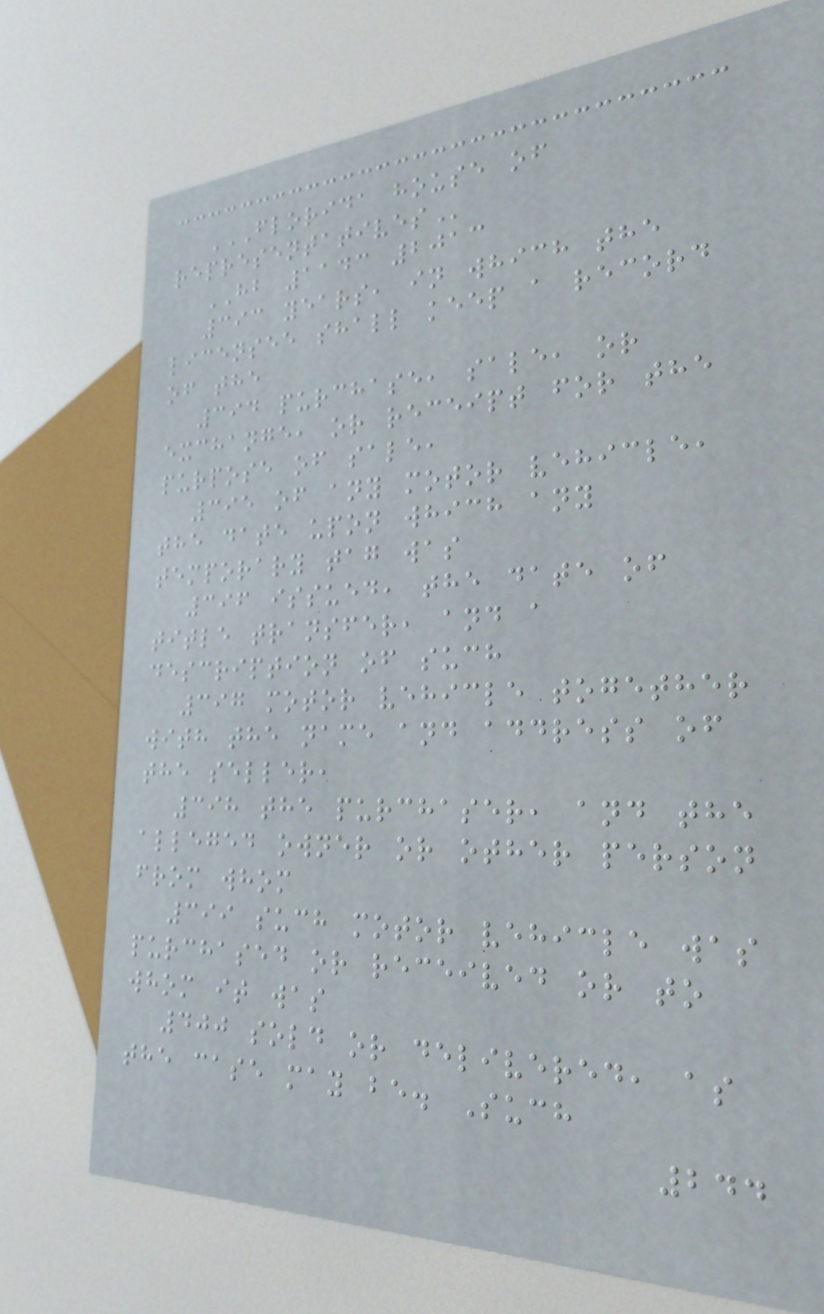FLORIDA HOUSE OF
REPRESENTATIVES
HB 1143 2013
393 years, in which the
licensee shall keep a record
of the
394 purchase, sale, or
exchange, or receipt for the
purpose of sale,
395 of any motor vehicle,
the date upon which any
temporary tag was
396 issued, the date of
title transfer, and a
description of such
397 motor vehicle together
with the name and address of
the seller,
398 the purchaser, and the
alleged owner or other person
from whom
399 such motor vehicle was
purchased or received or to
whom it was
400 sold or delivered, as
the case may be. Such
244
